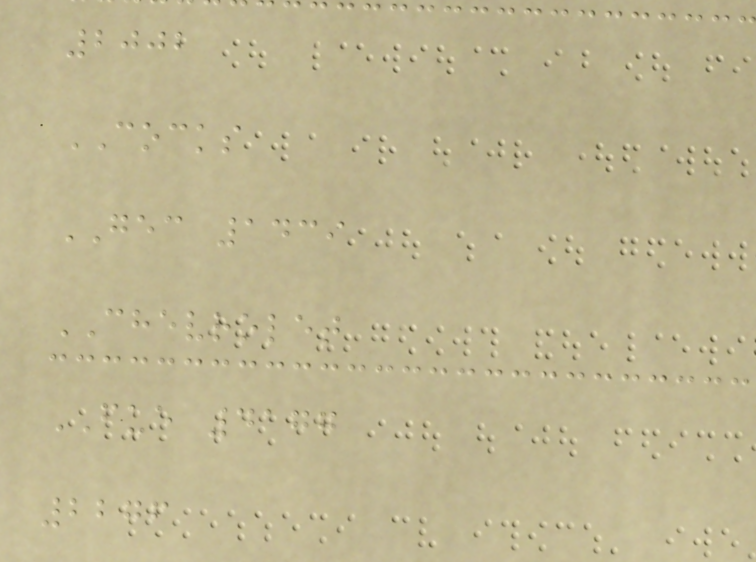2002
COCKS
GEC 1439
CHEVROLET
FUE 4177
2276
